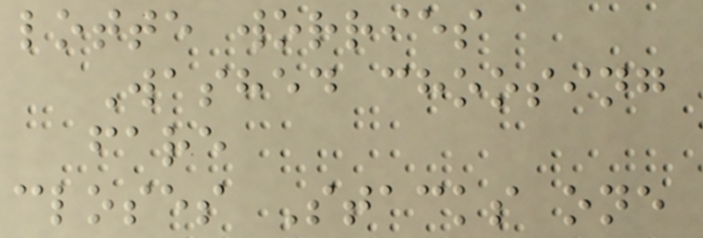lotte worries
Washed choosing
fare
closes Stacks one
